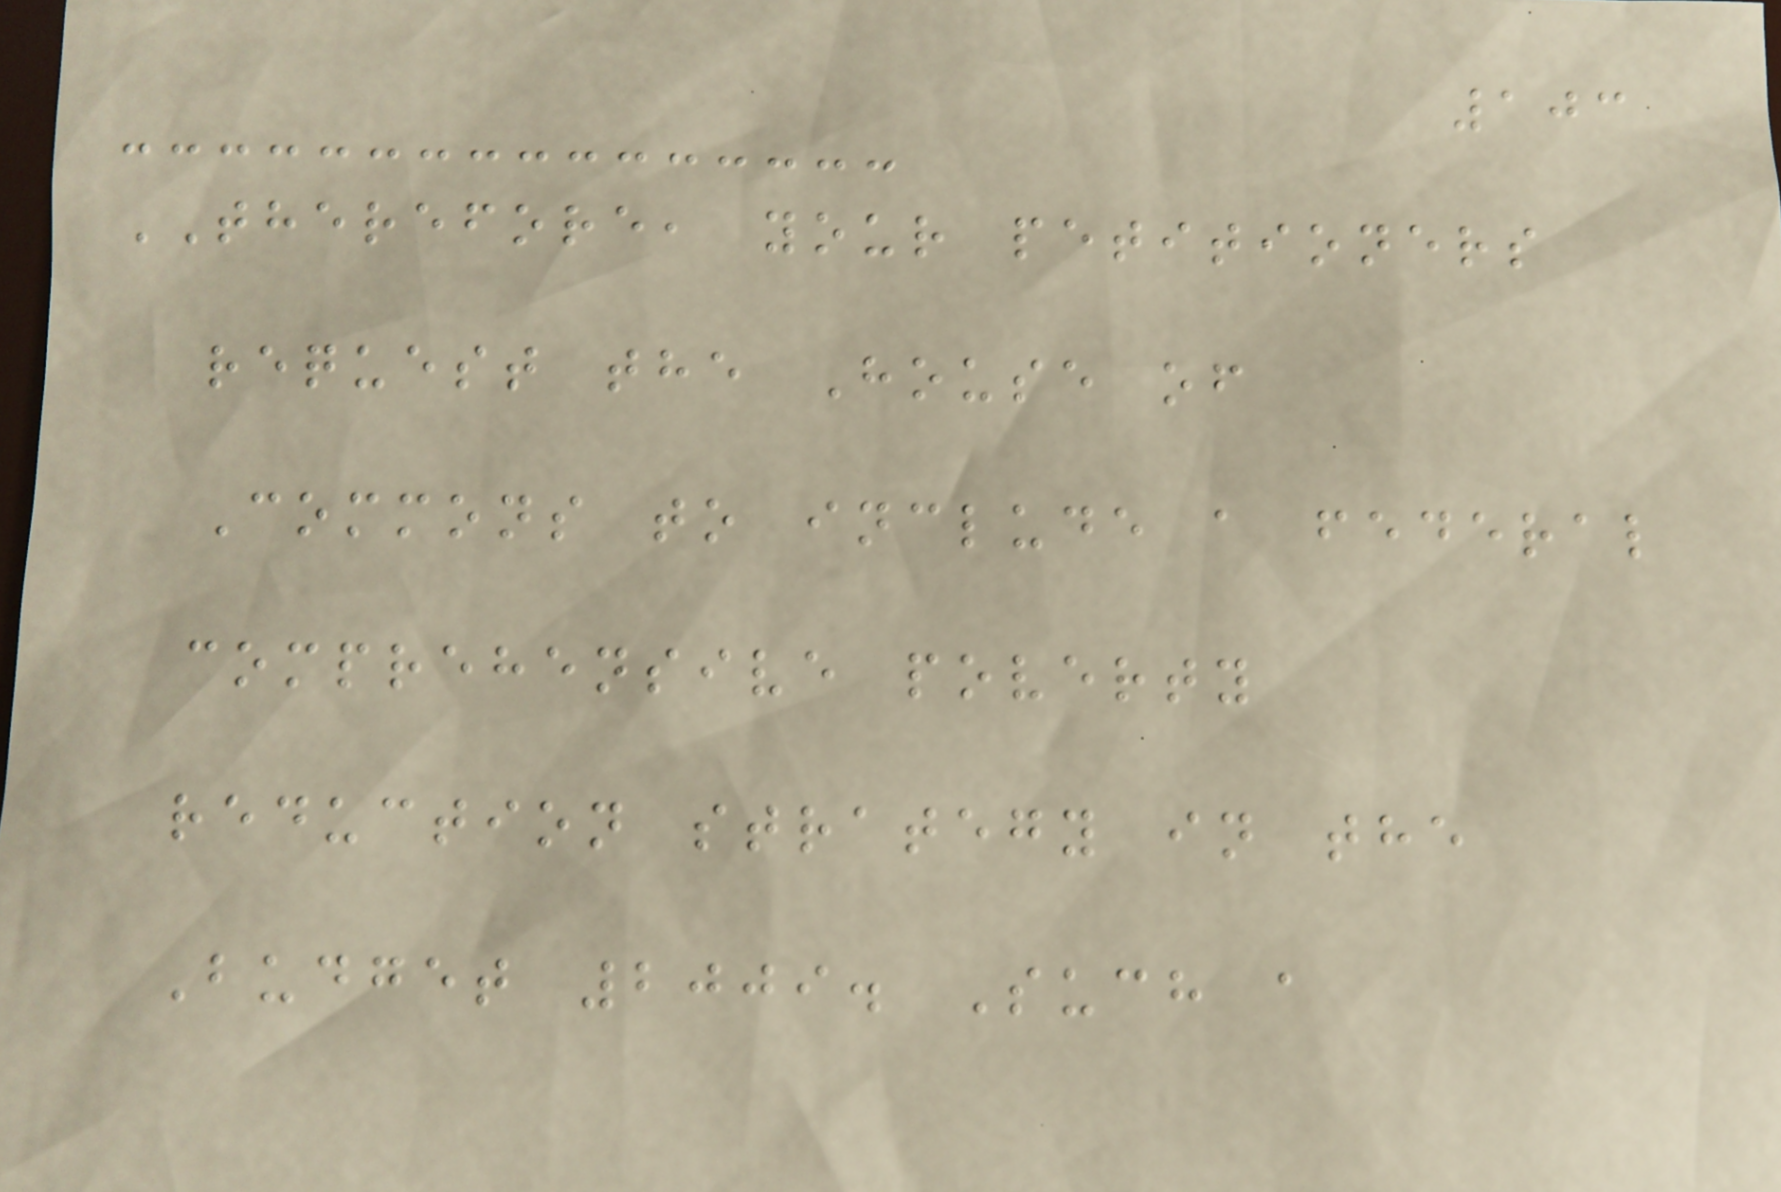103
THEREFORE, your petitioners
request the House of
Commons to include a federal
comprehensive poverty
reduction strategy in the
Budget 2009. Such a
